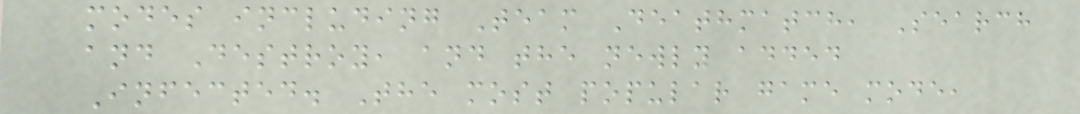modes including Team Deathmatch, Search
and Destroy, and the newly added
Infected. The most popular game mode,
